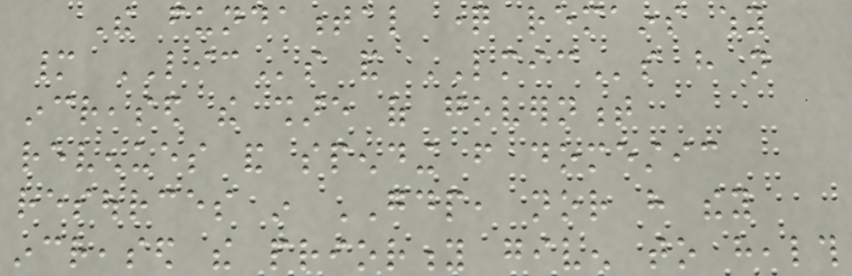The fundamental question remains why
many LICs and LMICs have not
increased the share of government
revenues and spending from domestic
resources in GDP, nor have they
increased the priority given to health
